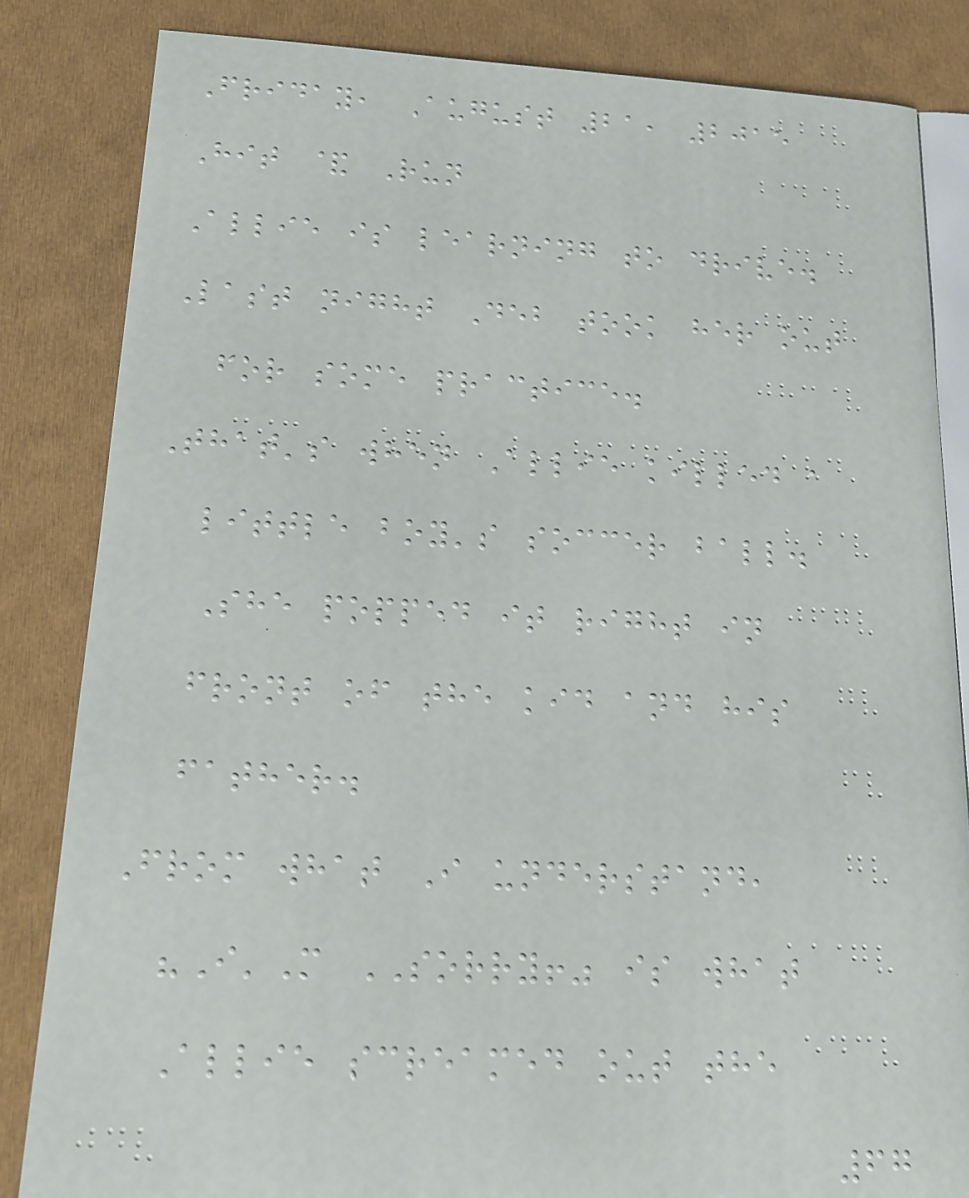Friday, August 21, 2015
Hit & Run
Allie is learning to drive.
Last night Deb took her out
for some practice.
That's when Allie killed a
little boy's soccer ball.
She popped it right in
front of the kid and his
father.
From what I understand,
"I'M SORRY!" is what
Allie screamed out the
67
